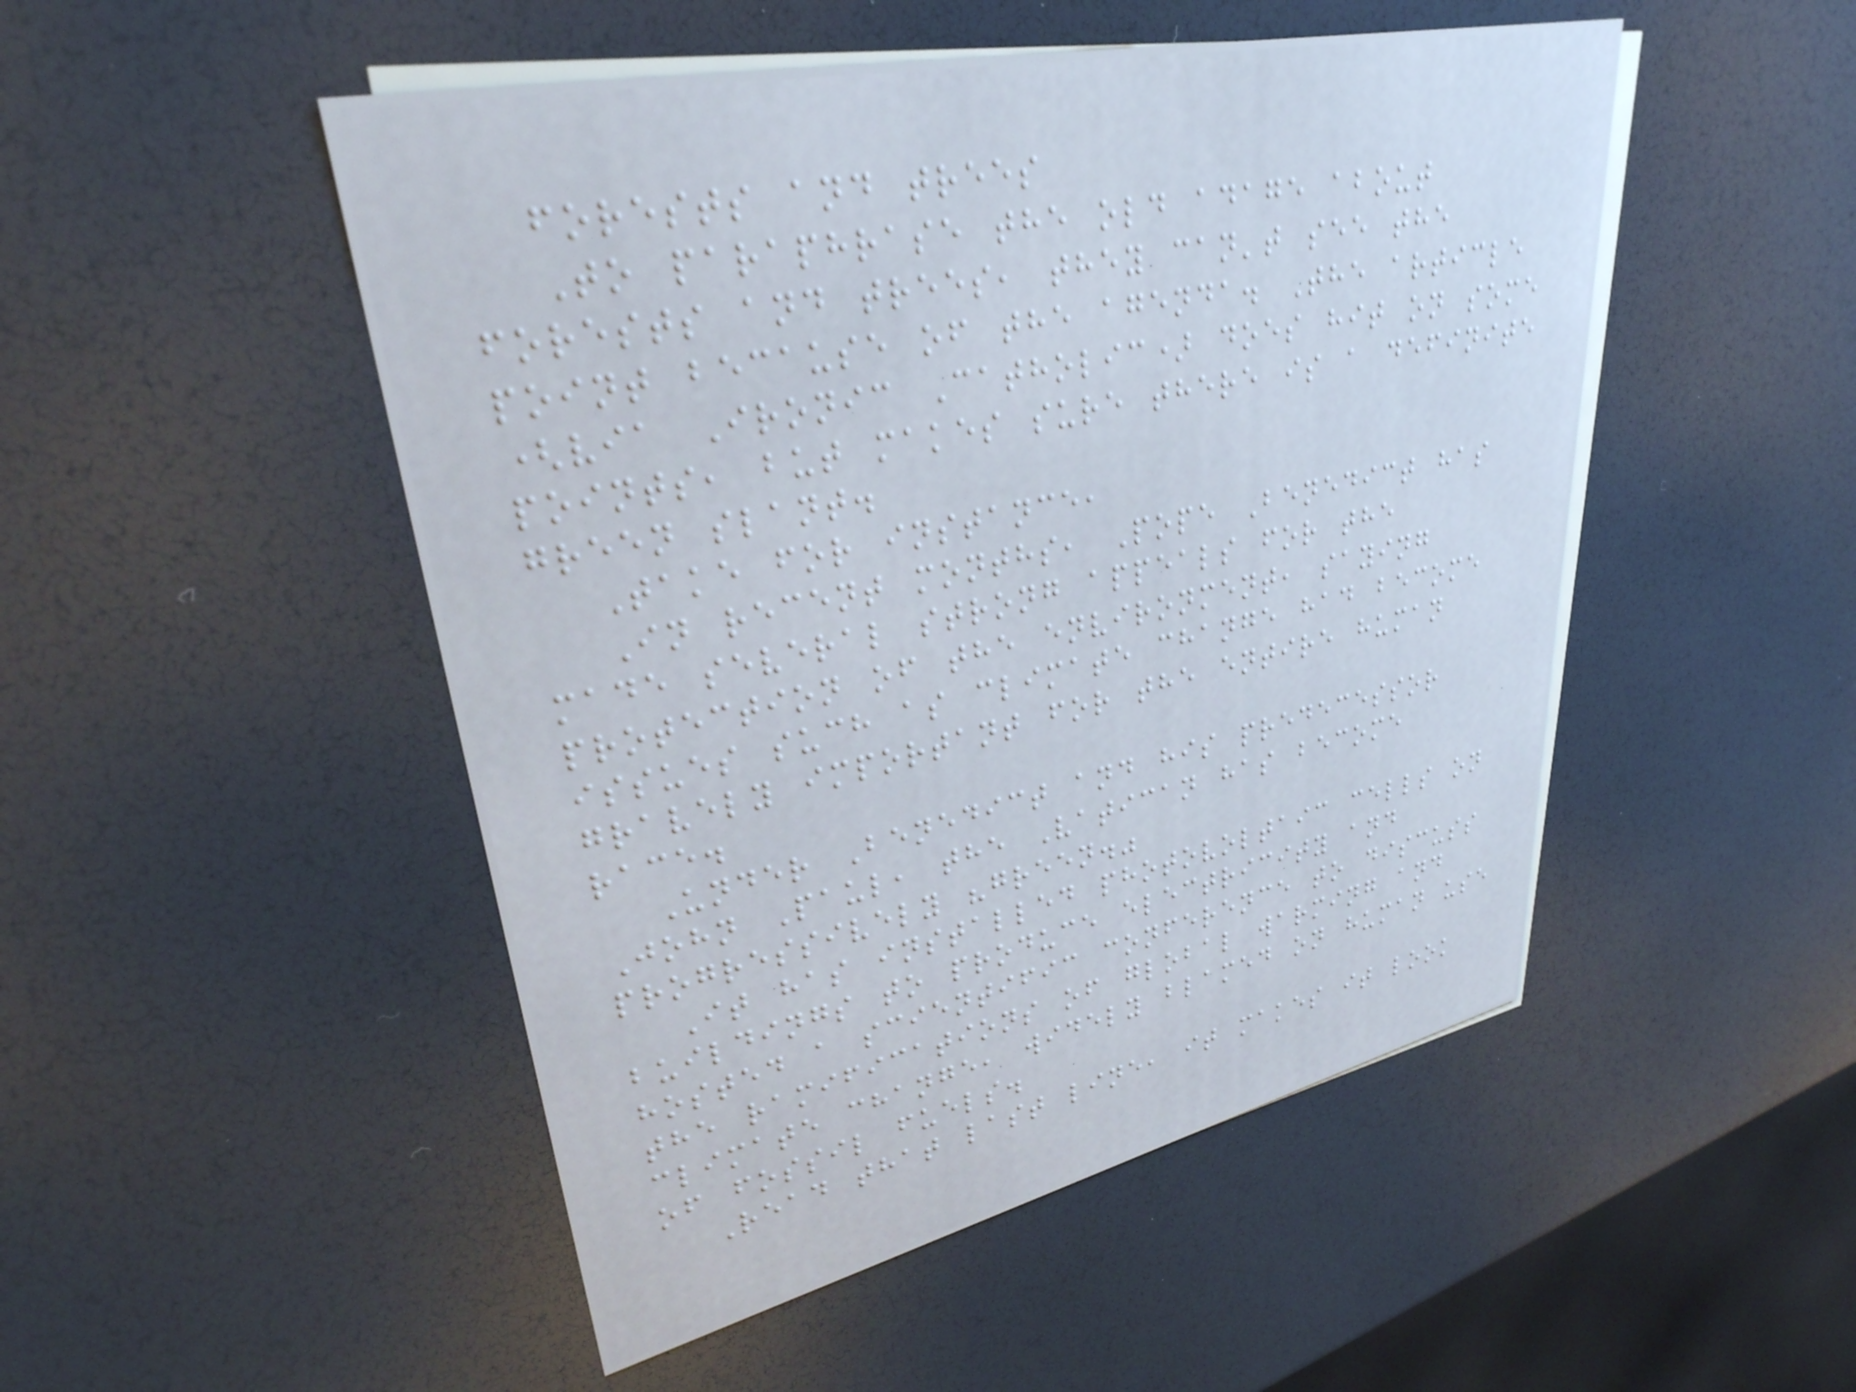forests and trees
To paraphrase the old adage about
forests and trees, they can't see the
point because of the agenda. The article
(via Ironic Catholic) does hit on some
points, but makes sure there is a definite
green slant.
Take for instance,
In recent months, Pope Benedict has
made several strong appeals for the
protection of the environment, saying
issues such as climate change had become
gravely important for the entire human
race.
Under Benedict and his predecessor
John Paul, the Vatican has become
progressively "green."
It has installed photovoltaic cells on
buildings to produce electricity and
hosted a scientific conference to discuss
the ramifications of global warming and
climate change, widely blamed on human use
of fossil fuels.
Read that last line, it makes it look
